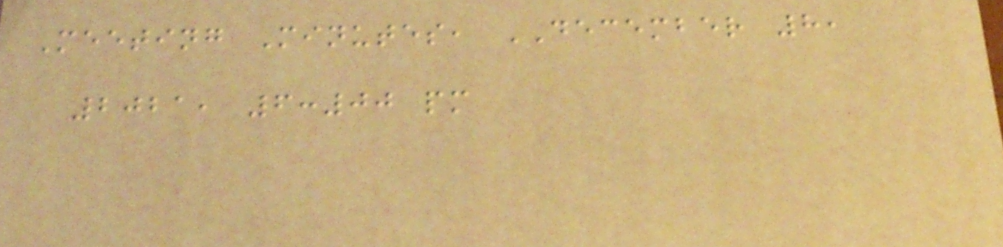Meeting Minutes, DECEMBER 8,
2021, 6:00 pm
